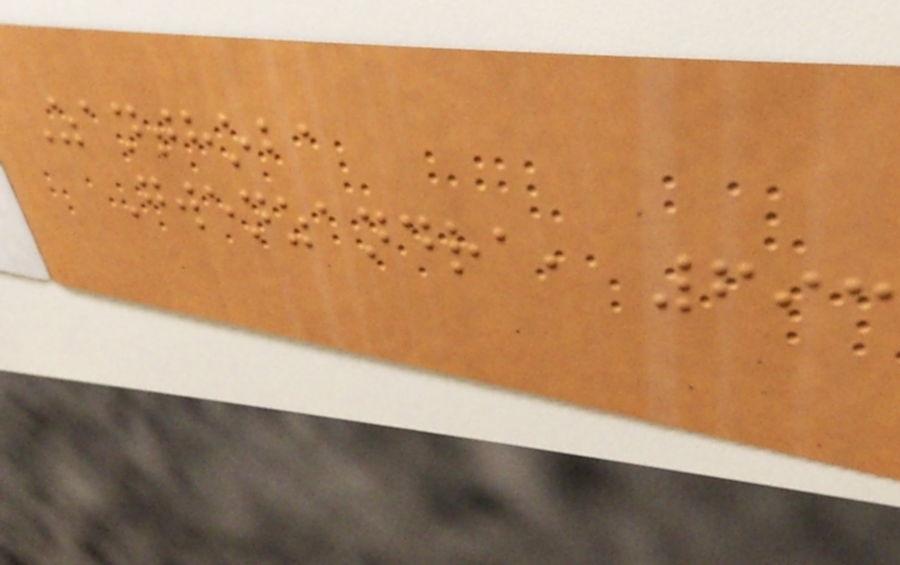Zanthoba
Gwenzandra, 693
